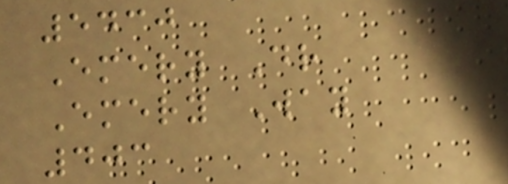5430
Emery Dr
Emery Way
403
